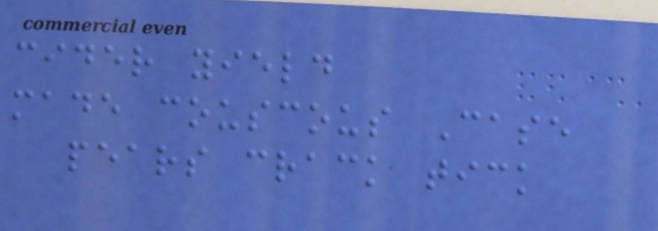cider yield
made couscous Case
pears crack tick
